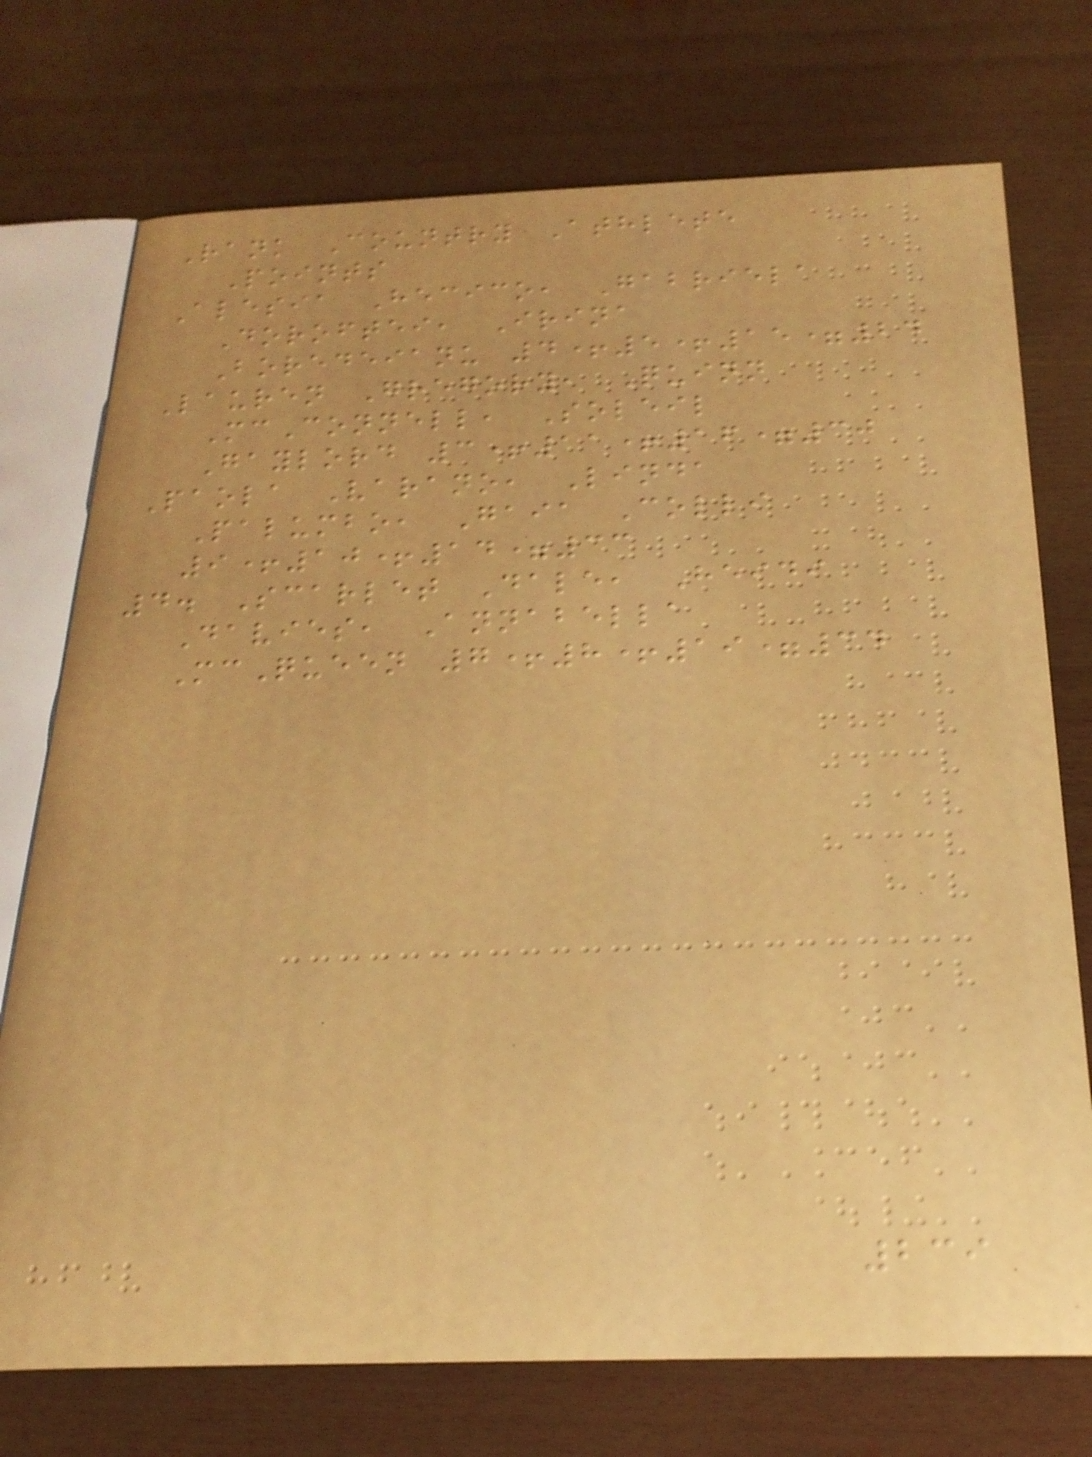Rank Country Athlete
Points
Alesia Hecico, Gabriela
Doroftei, Irina
Boredeianu 4+5+15=24
Lauren Gregory, Quinn
McConnell, Soleil
Gaylord 3+11+16=30
Paola Varano, Linda
Palumbo, Gaia Colli
9+10+14=33
4. Scarlet Dale, Heidi
Davies, Annabella
McQueen 7+8+19=34
239
